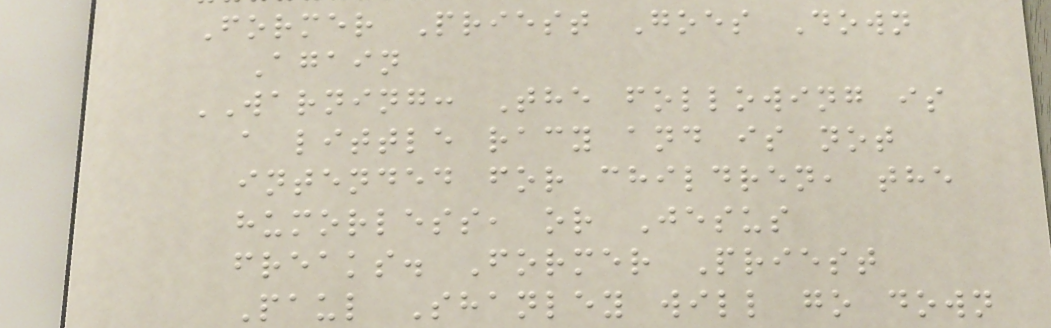Former Priest Goes Down
Again
WARNING: The following is
a little racy and is not
intended for children, the
humorless, or Jesus
freaks. Former Priest
Paul Shanley will go down
